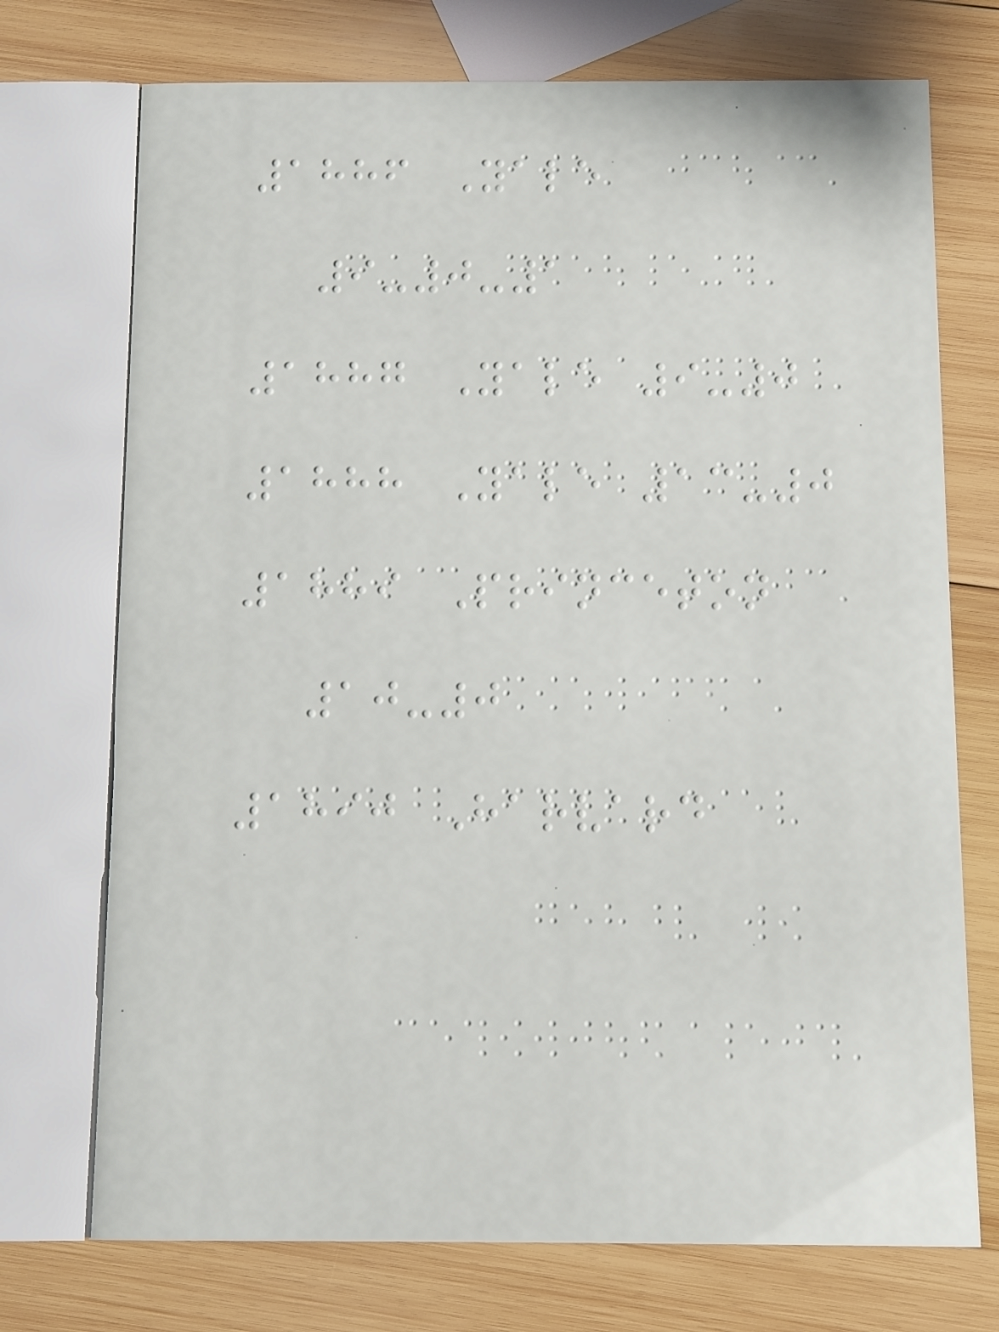1886 Yale
9-0-1
1887 Yale 9-0
1888 Yale 13-0
1889 Princeton
10-0
1890 Harvard
